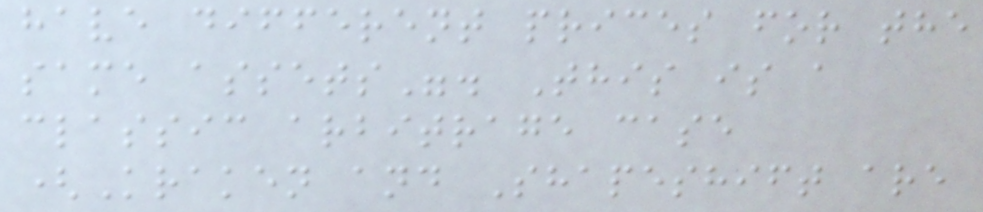have different prices for the
same assets". This is a
classic arbitrage case
(Kraken and Shapeshift are
